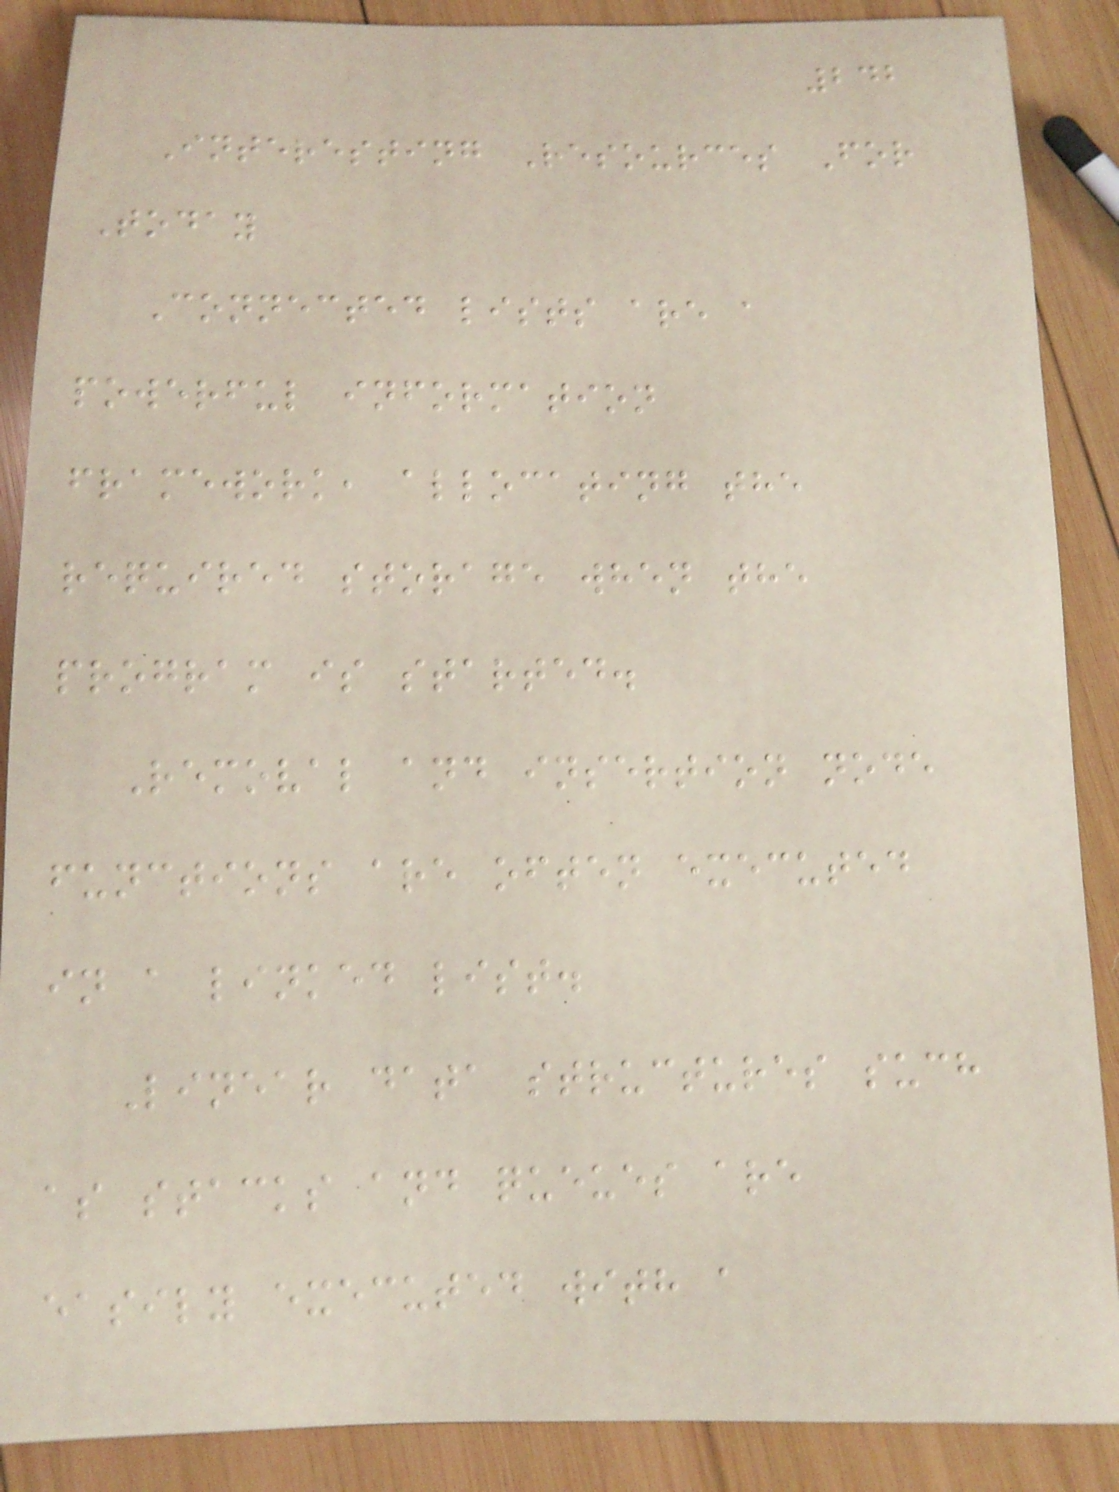242
Interesting Resources For
Today
Connected lists are a
powerful information
framework, allocating the
required storage when the
program is started.
Removal and insertion node
functions are often executed
in a linked list.
Linear data structures such
as stacks and queues are
easily executed with a
